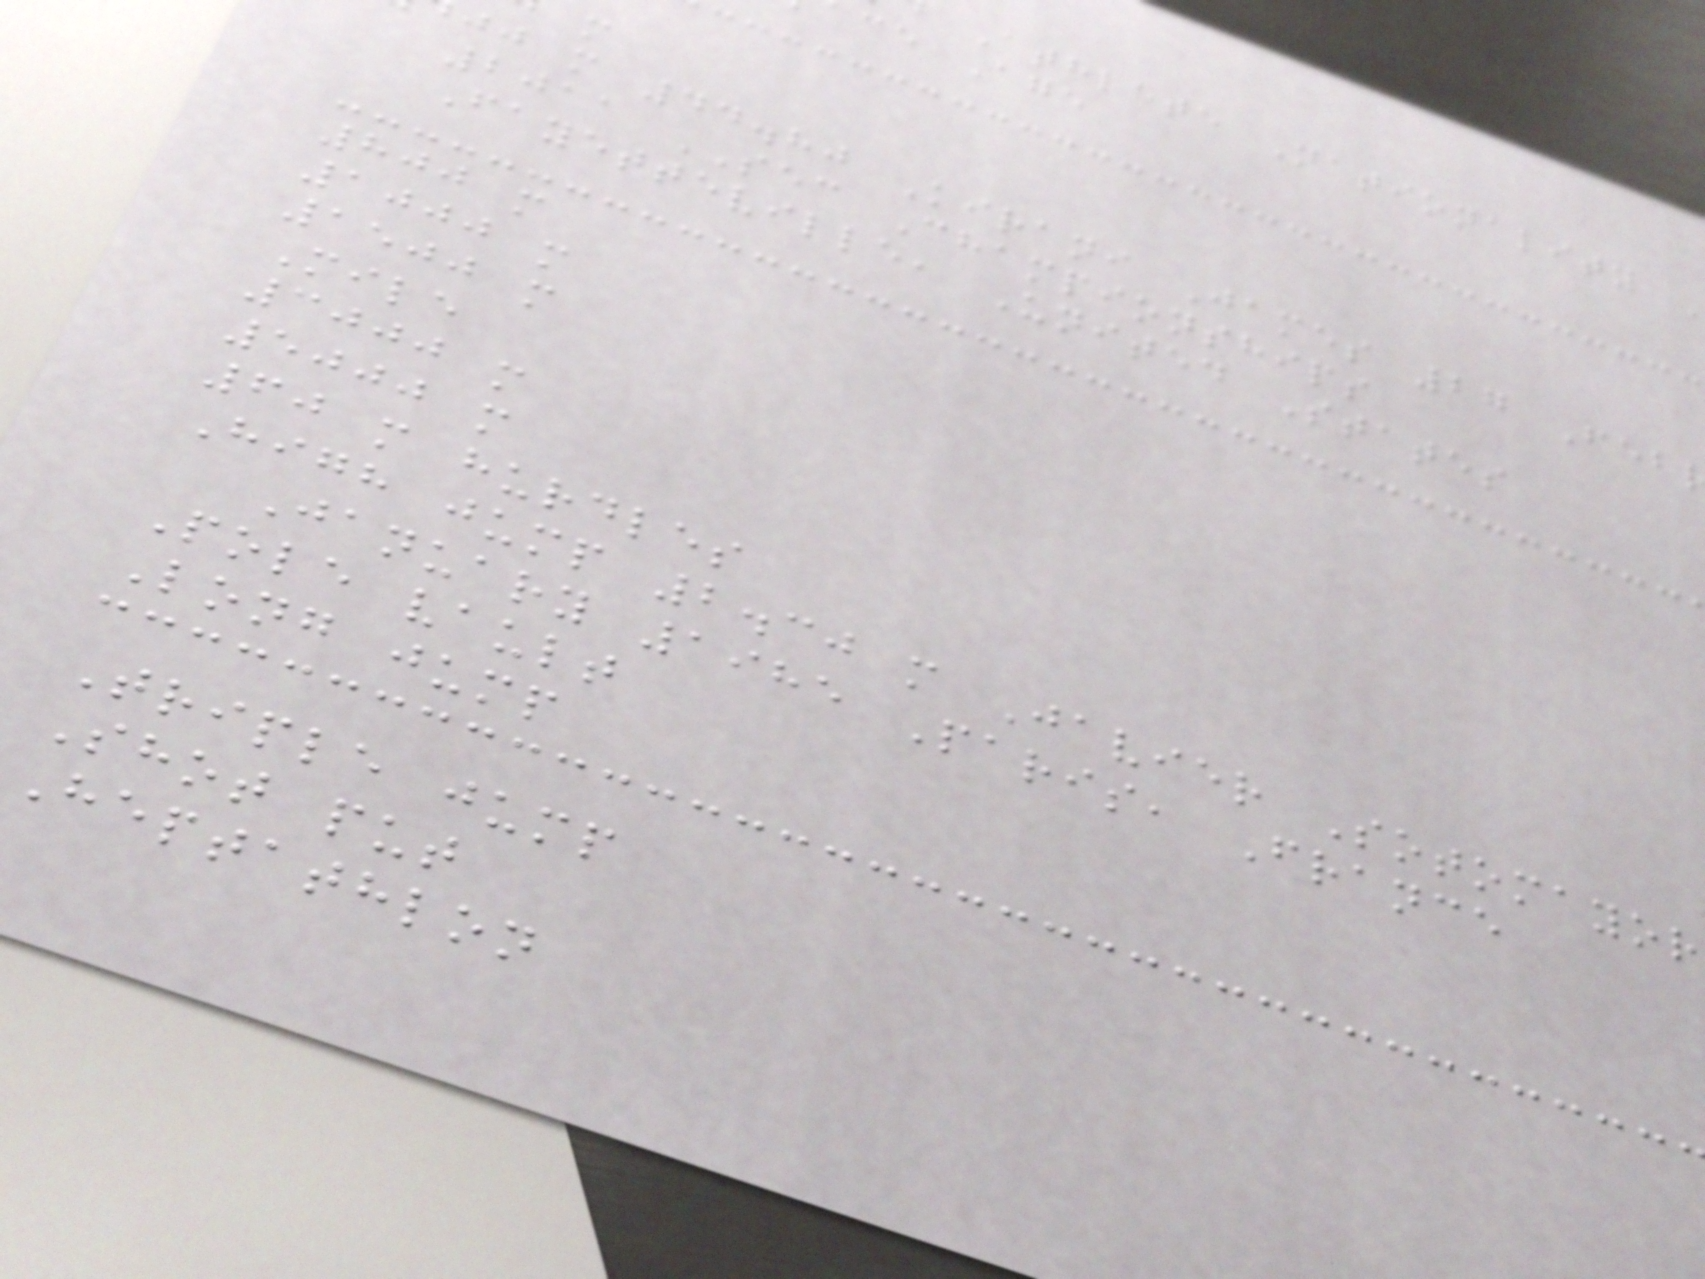Athlete Nationality
ce Age
jj m 44.80 Kirani James 27 Feb
2011 SEC Championships
Fayetteville, United States
800 m
1000 m
1500 m
Mile
3000 m
5000 m
60 m hurdles
High jump 2.30 m Javier Sotomayor
January 1985 Paris, France
Pole vault
Long jump
Triple jump
Shot put
Heptathlon
